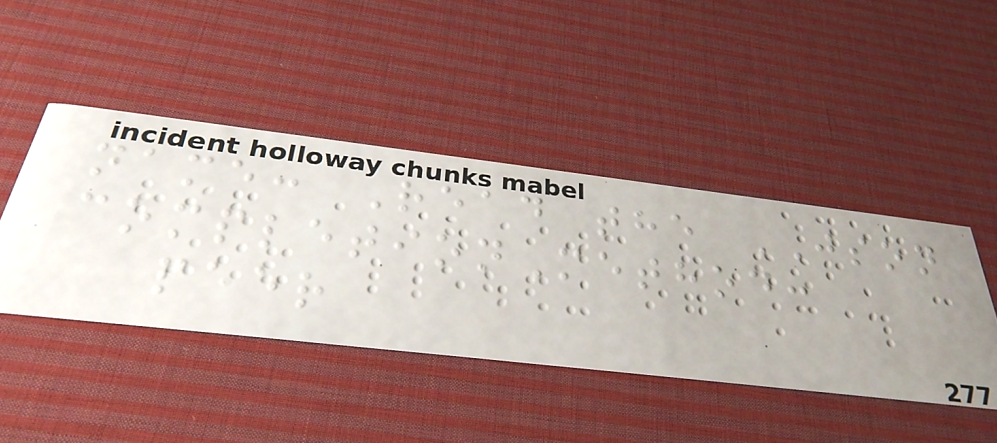name: Read the JSON
completionMethod:
peer
